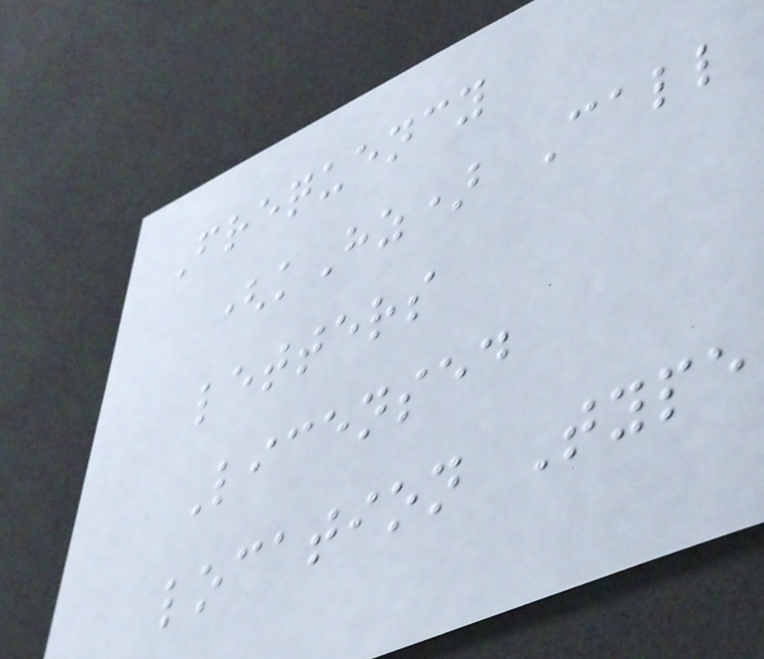Frequency
(kHz) Call
letters
Licensed
location Type
